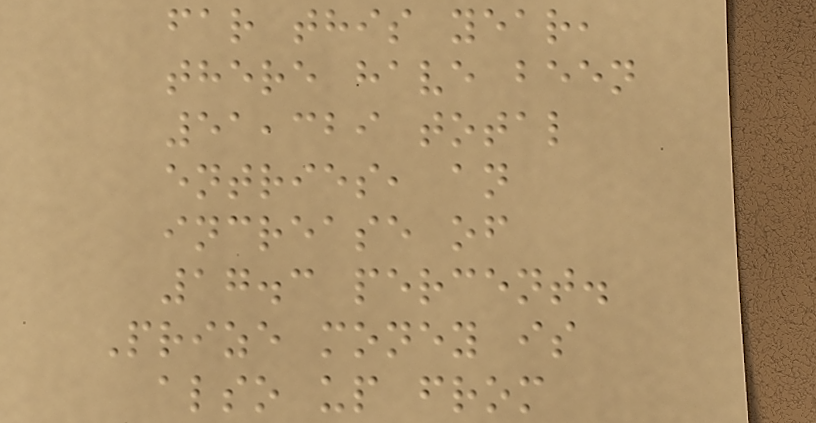far this year,
there have been
51,329 total
entries, an
increase of
17.3 percent.
Prize money is
also up from
